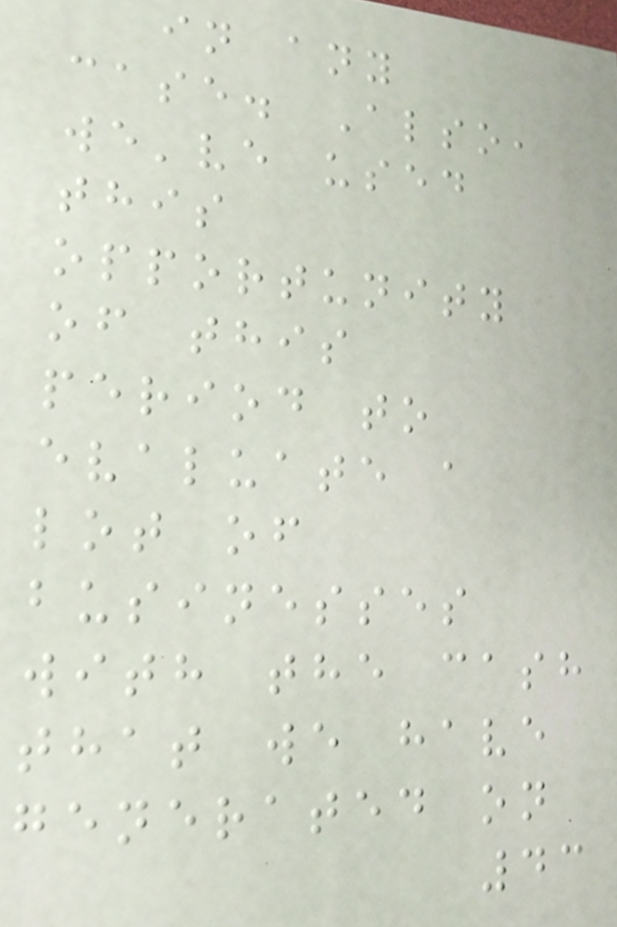in any
case. Also,
we've used
this
opportunity
of this
period to
evaluate a
lot of
businesses
with the cash
that we have
generated on
43
